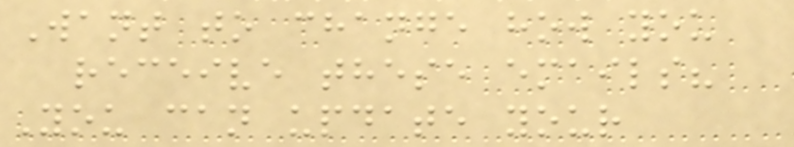Want to change how you
receive these emails?
You can update your
